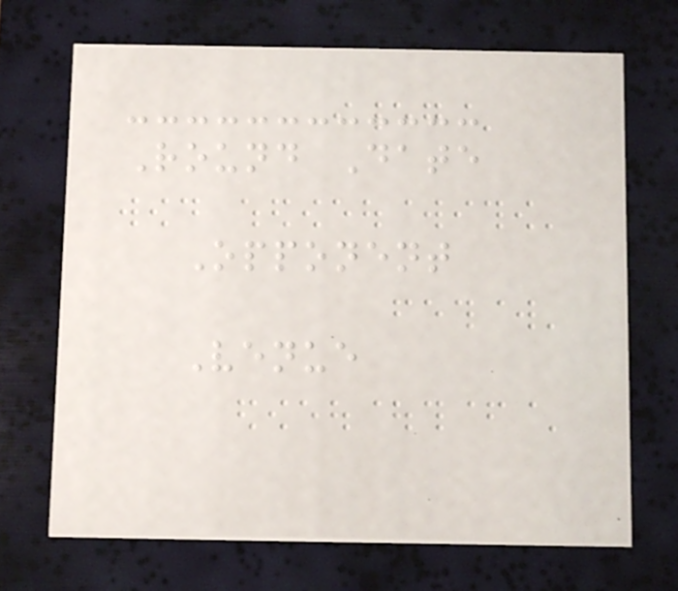Round Date
Opponent
Venue
